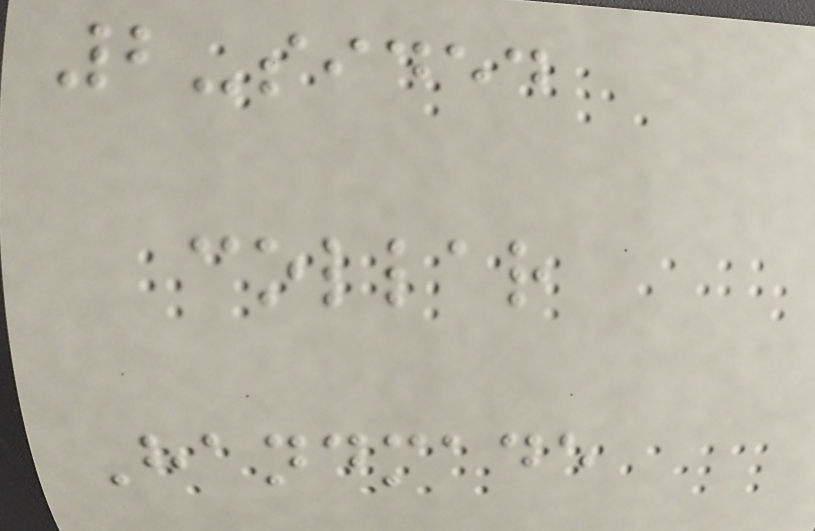2-sided
collar
Handmade
